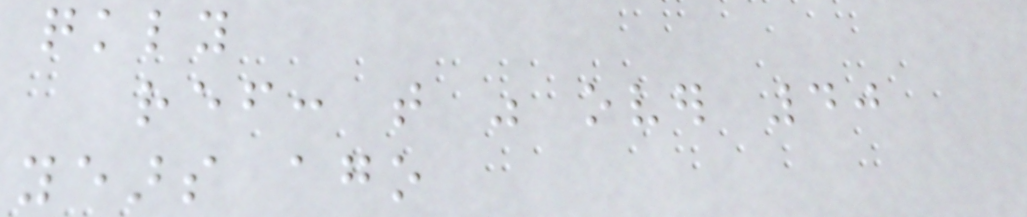quickly
ref: that was over 40
years ago
